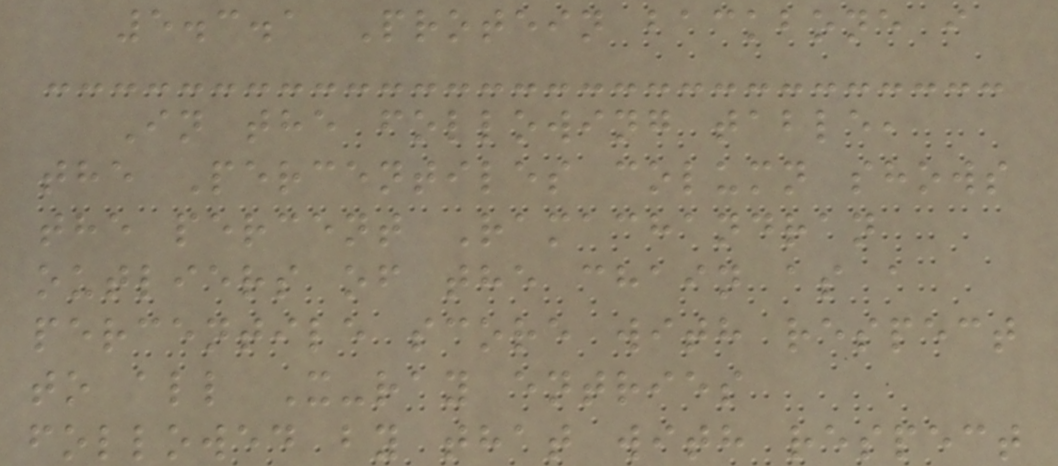5.3.1 Protein backbone i
In the following table,
the Percentiles column shows
the percent Ramachandran
outliers of the chain as a
percentile score with respect
to all X-ray entries
followed by that with respect
